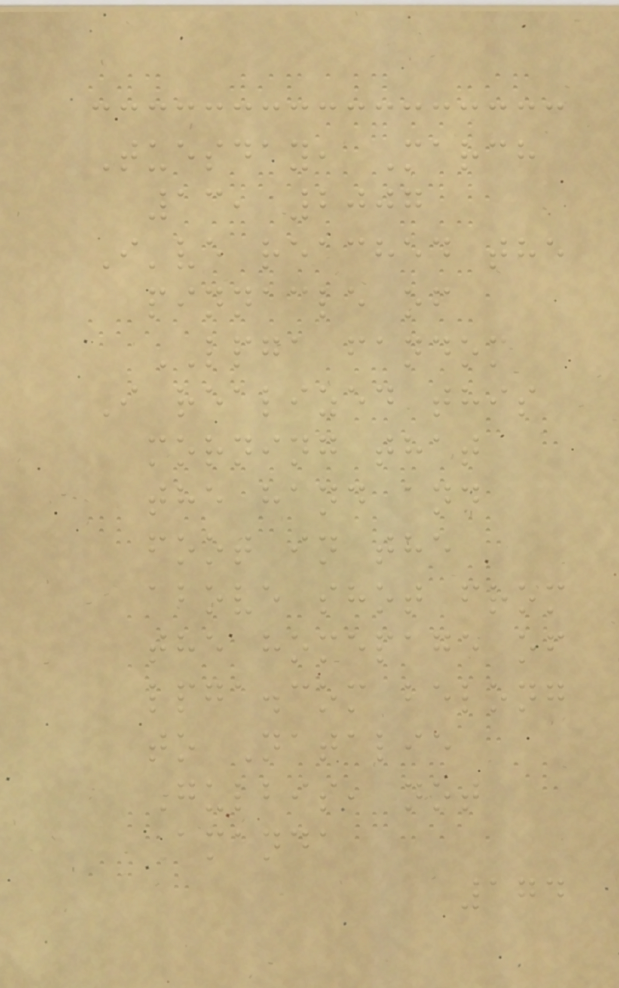Tuesday, March
13, 2007
I've reached the
pinnacle of
LPGA fandom
I realized this
morning that
the hand and
foot in the
above shot from
the homepage of
lpga.com belong
to Natalie
Gulbis, not
Amanda
174
